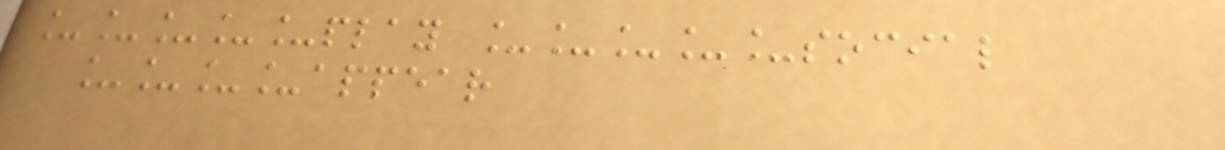_____play _____social
____appear
